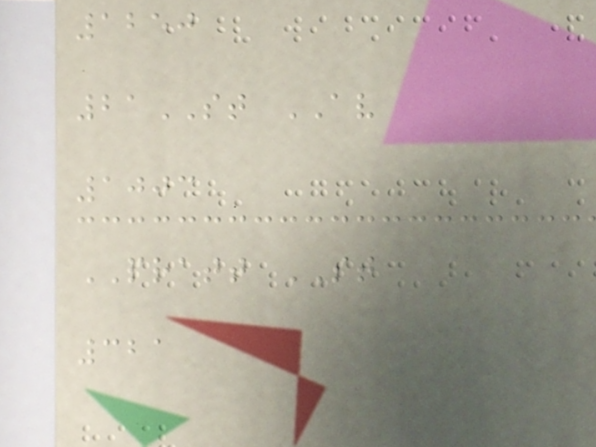1250
21ST AV
1003
PRATT ST
321
